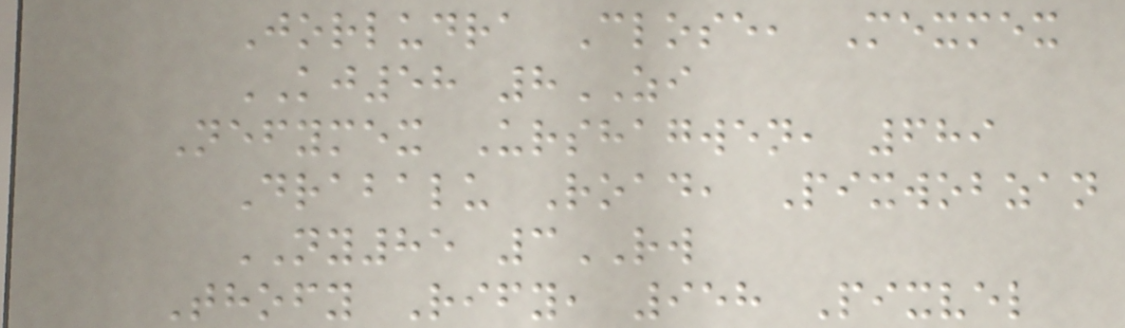Jorludra Close, Mexmex
KJ58 8ZI
Nefymex Urshagwen, 689
Drabalu Road, Pixwobzan
NY85 3RW
Thofy Rify, 958 Pixvel
